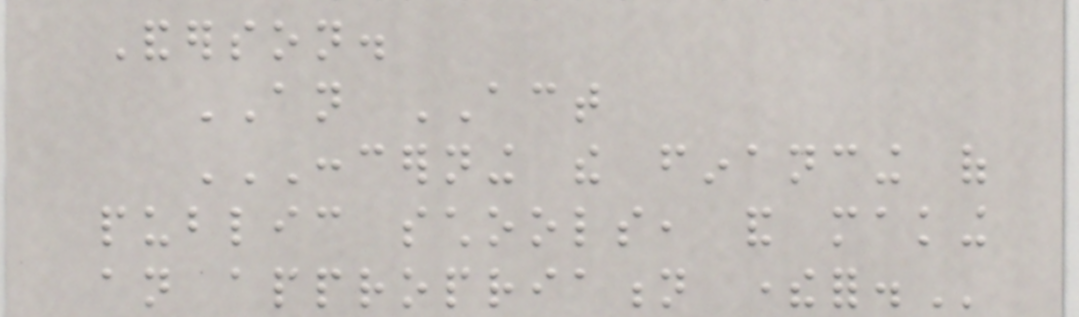Anderson.
AN ACT
CONCERNING THE FINANCING OF
PUBLIC SCHOOLS, AND MAKING
AN APPROPRIATION THEREFOR.
